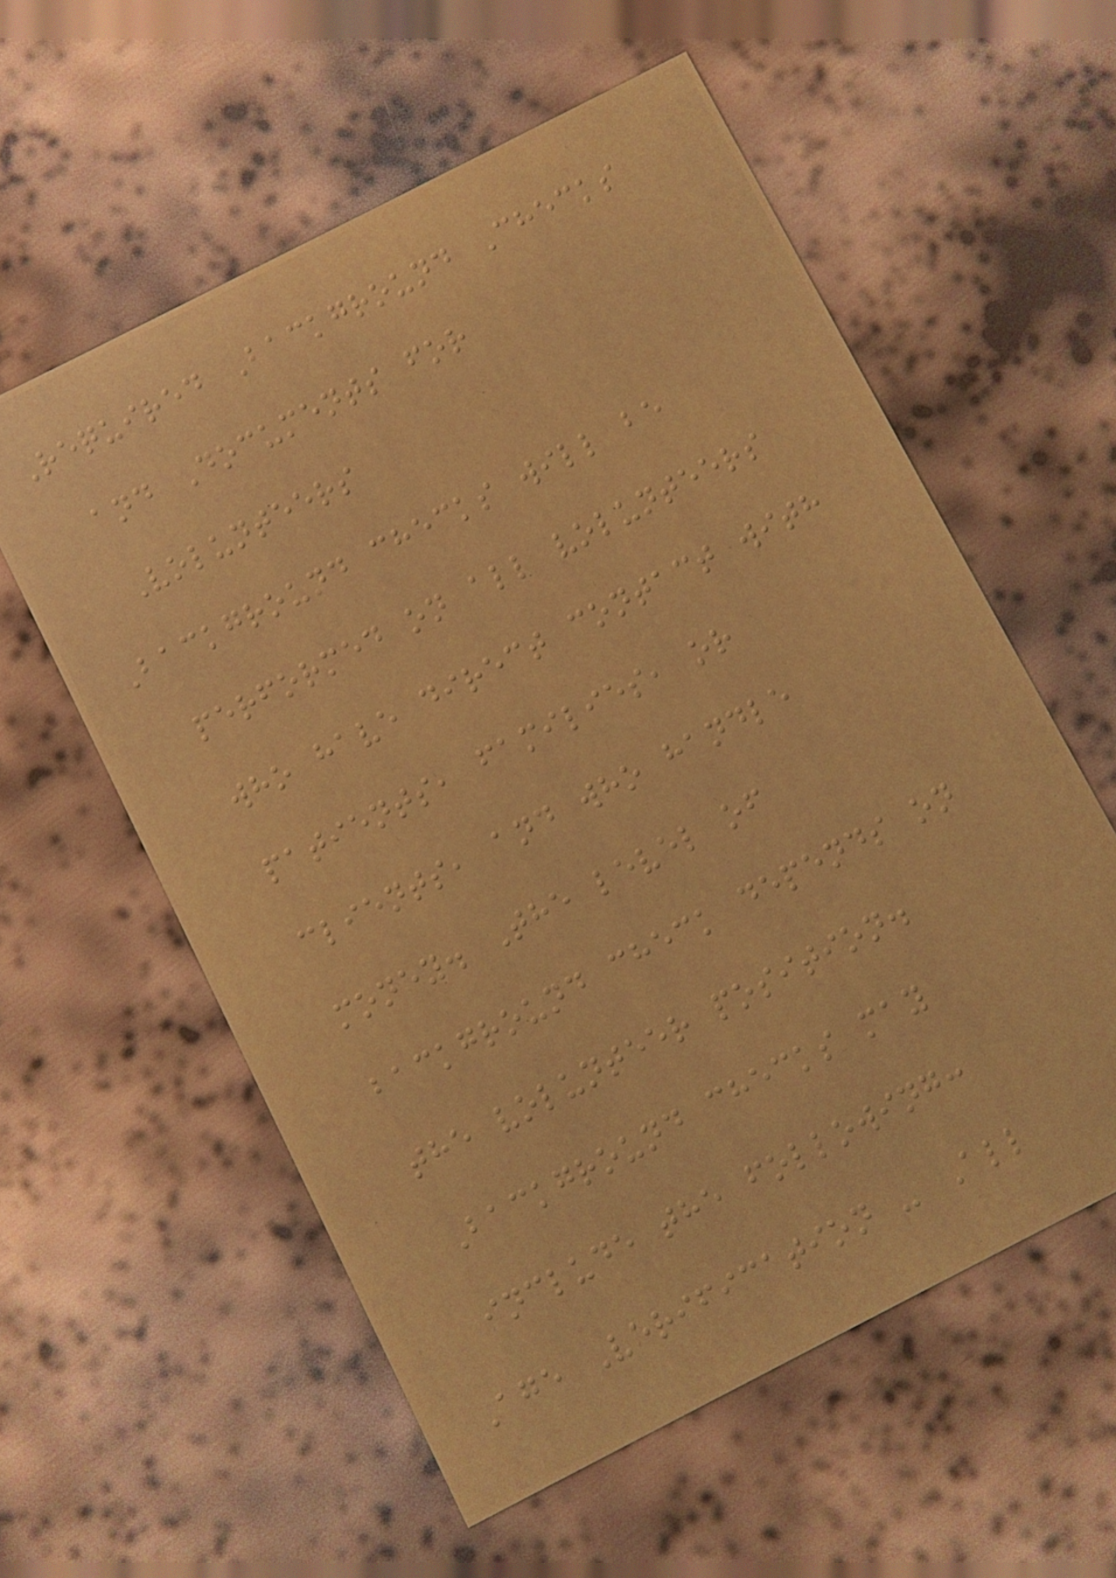Required Background Checks
and Documents for
Volunteers
Background checks will be
performed on all volunteers
who have direct contact with
patients, families, or
clients, and who handle
money. The level of
background check depends on
the volunteer position.
Background checks may
include the following:
Age Verification - All
